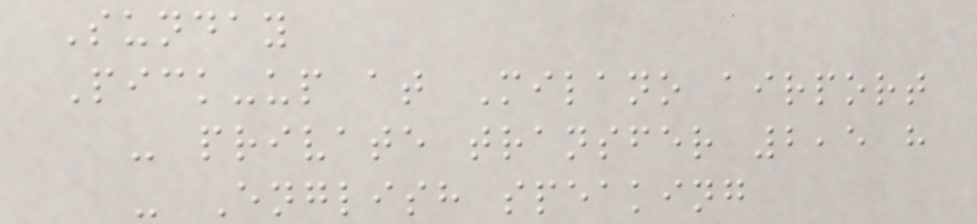Sunday
Pick-up at Milano airport
- private transfer 2,5 h
- English speaking
